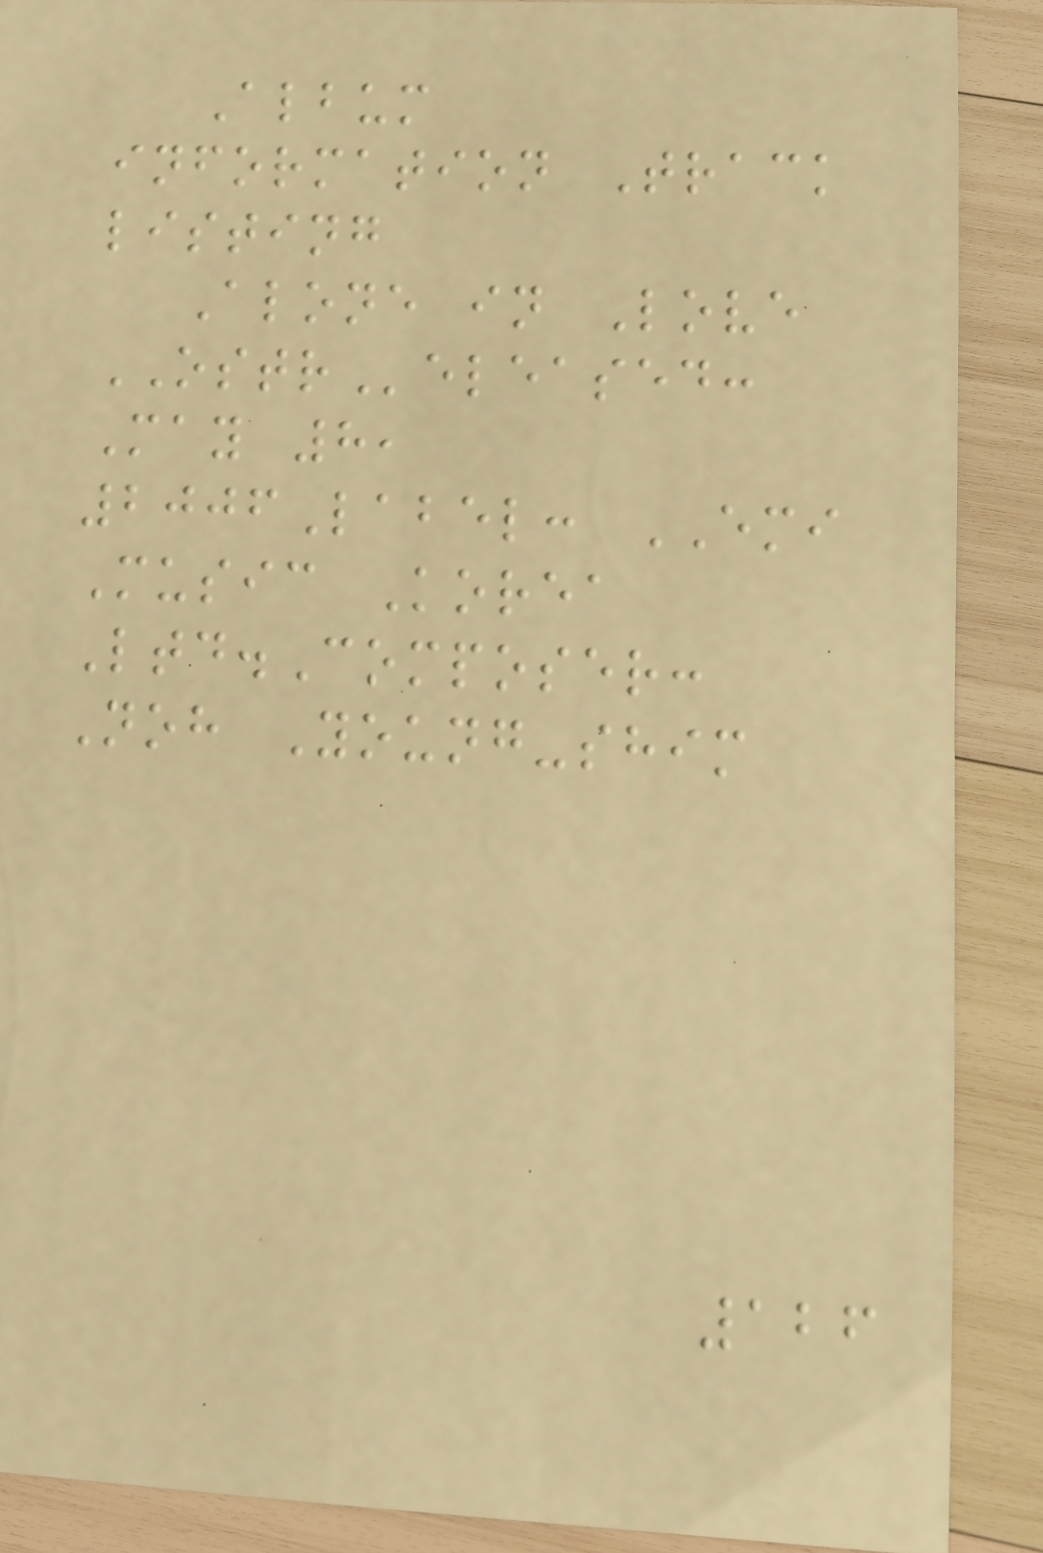Album
information Track
listing
Alone in Love
OSTReleased:
May 8,
2006Label: EMI
Music Korea
Ltd.Composer:
Noh Young-shim
126
